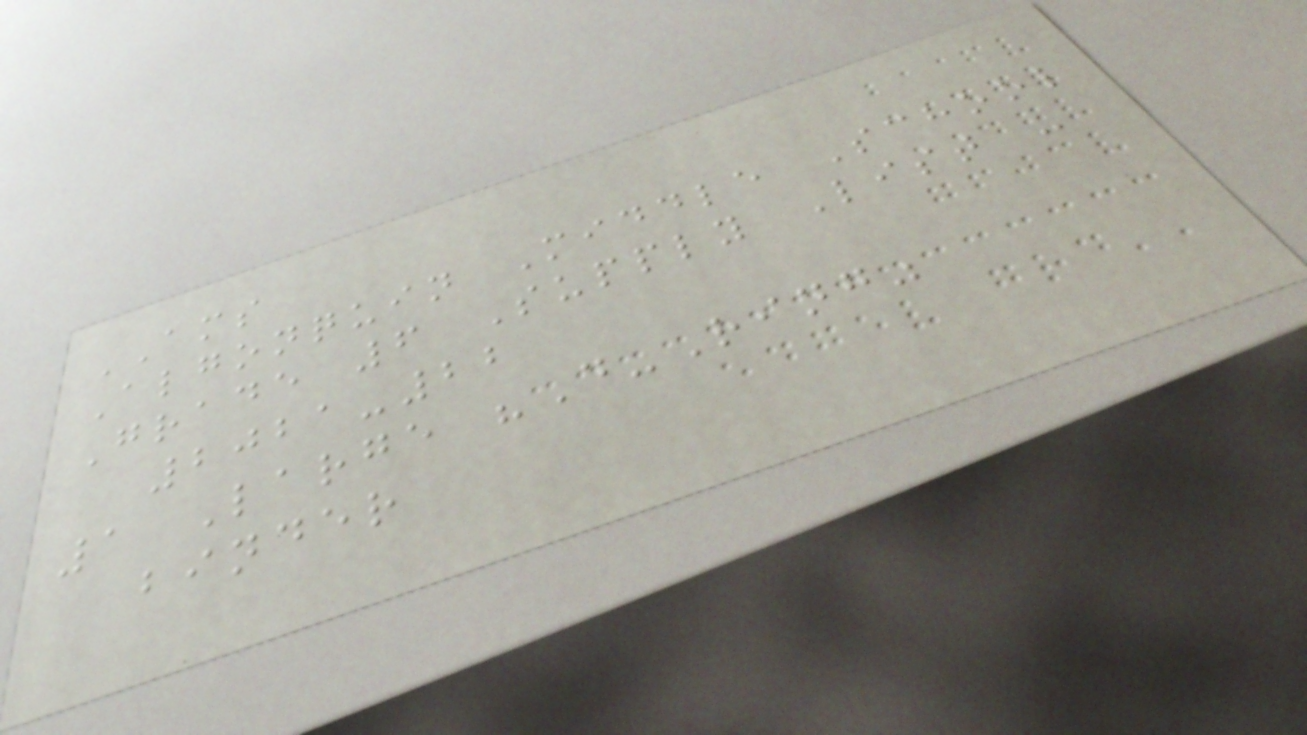AMS
Algonquin Middle School
Grade 6 Supply List -
2021-22
1 Large "D-Ring"
binder
